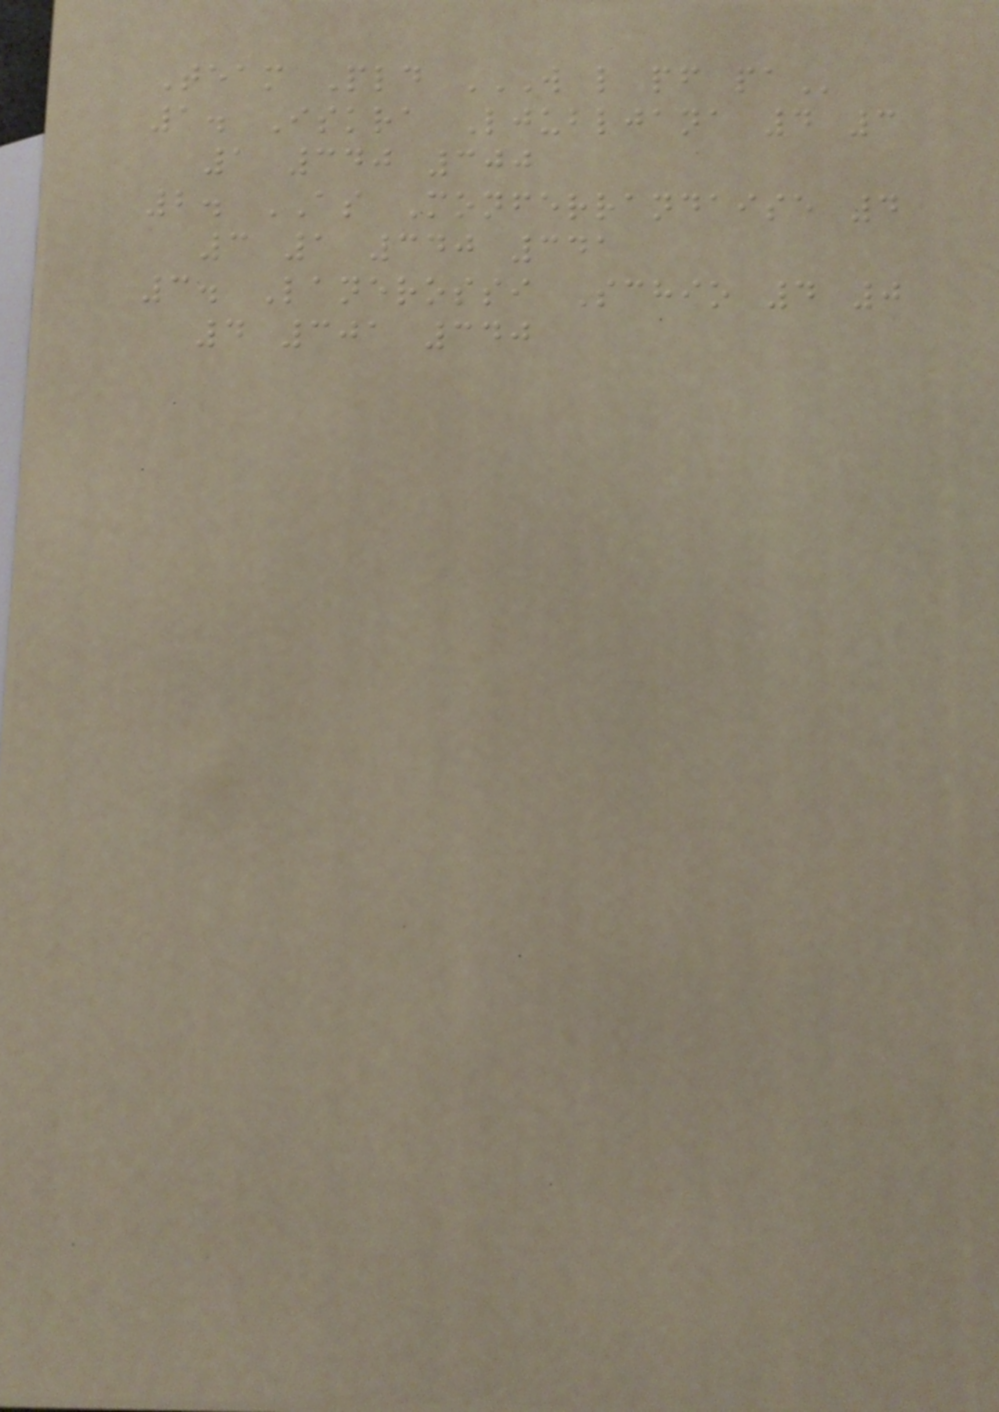Team Pld W L PF PA
1. Iskra Ljubljana 4 3
1 340 300
2. AS Monferrandaise 4
3 1 340 341
3. Lanerossi Schio 4 0
4 301 340
